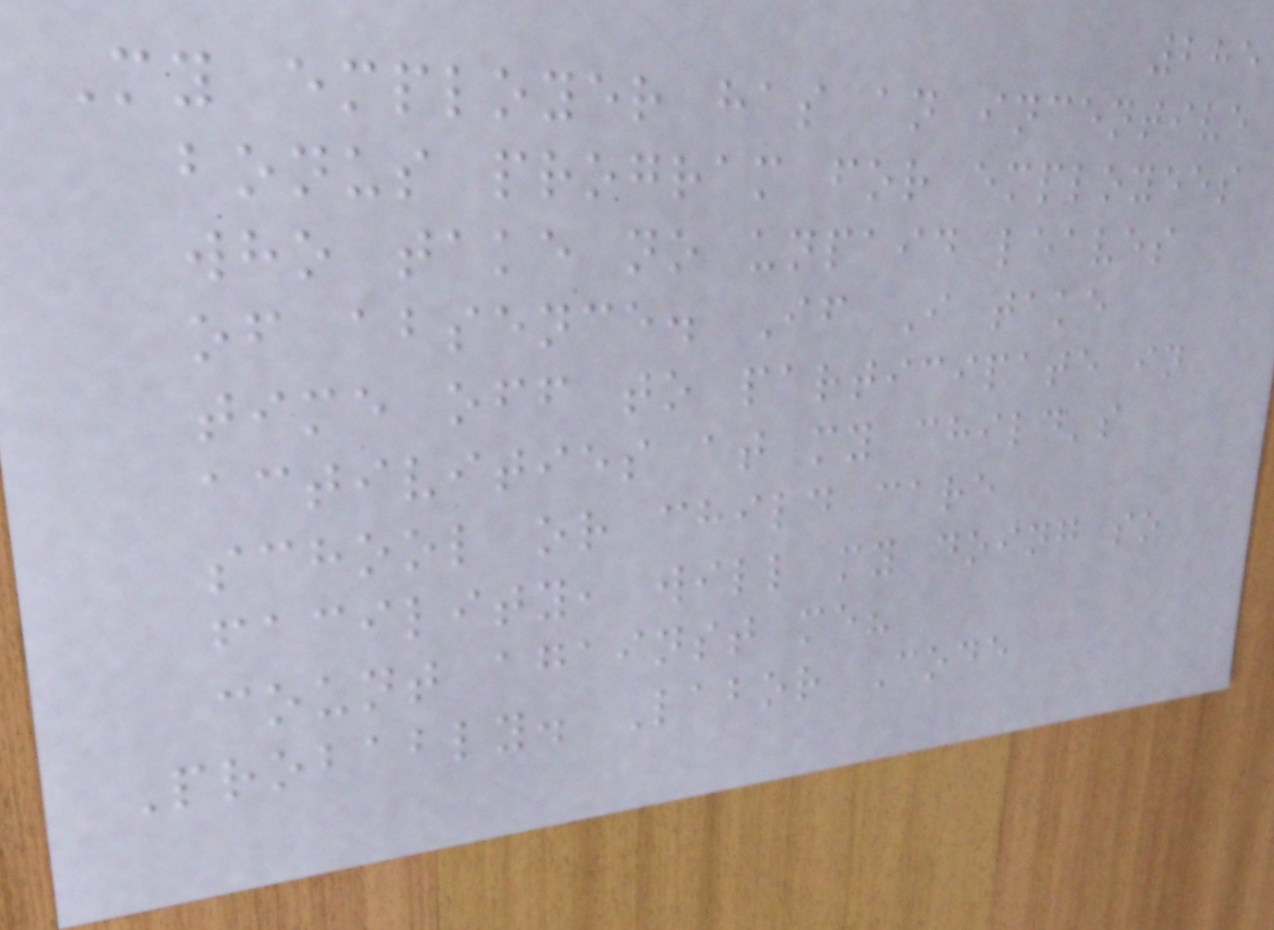285
My employer has an incentive
bonus program for employees
who take no unpaid leaves
of absence. If I take
time off to participate in
activities at my child's
school or child care
facility, will my doing so
count against me?
Probably. Labor Code
